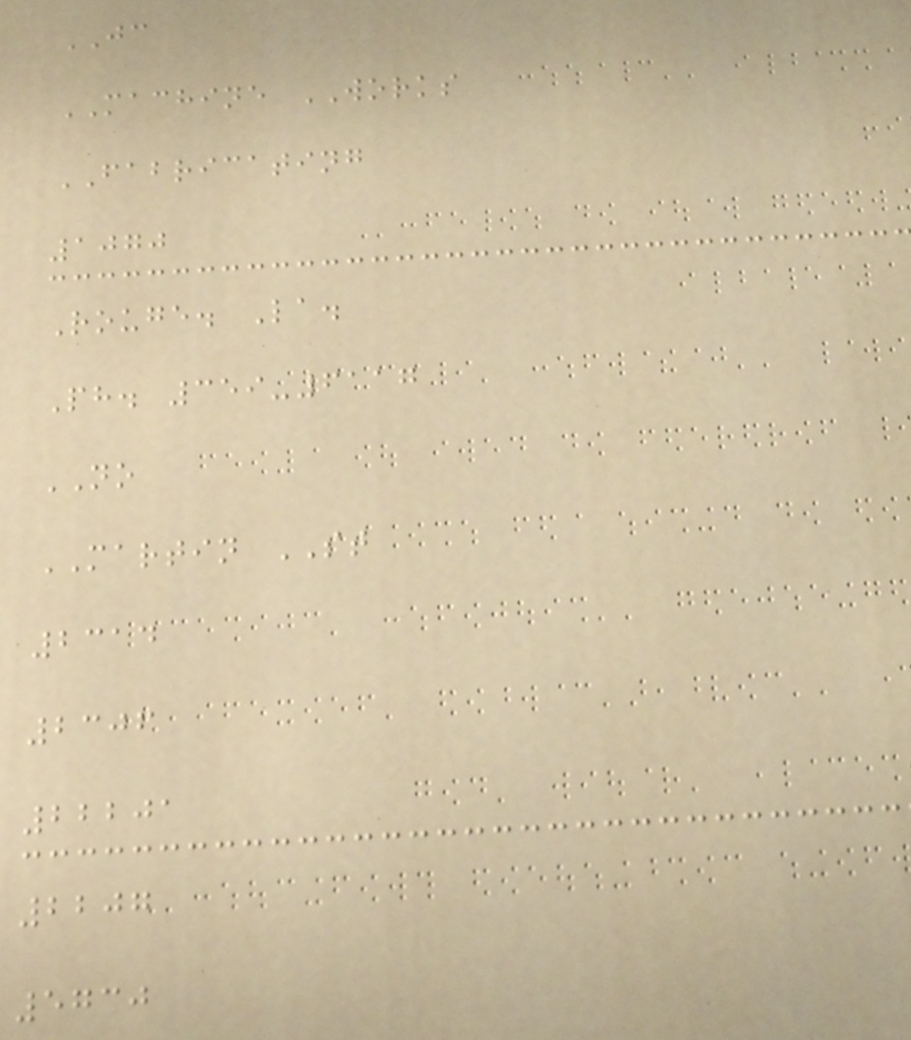JC
MACHINE WORKS
FABRICATING
1070
Rouge. La.
Ph. 359-6117
NO
MARTIN ST
2314
2306
22201
2207
5730
